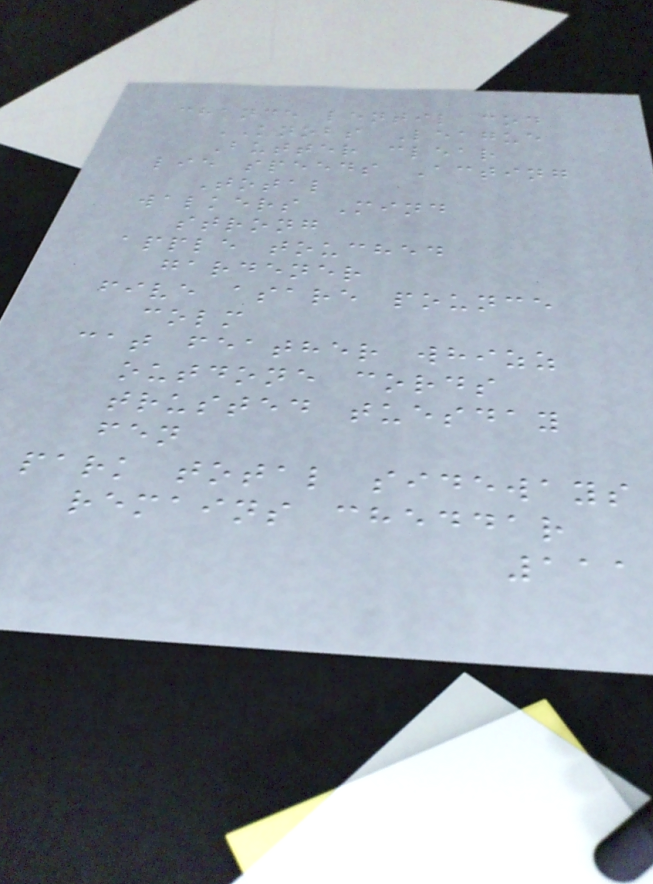chance lentil cod
KNOBS League
Butter clear
lie speeds Acting
Total
walkers Mind
strong
apple touched
gardener
five asare pounce
colm
cat feather whizz
outdone cords
trusted tuesday
fen
park total sideways
remains cheddar
111
